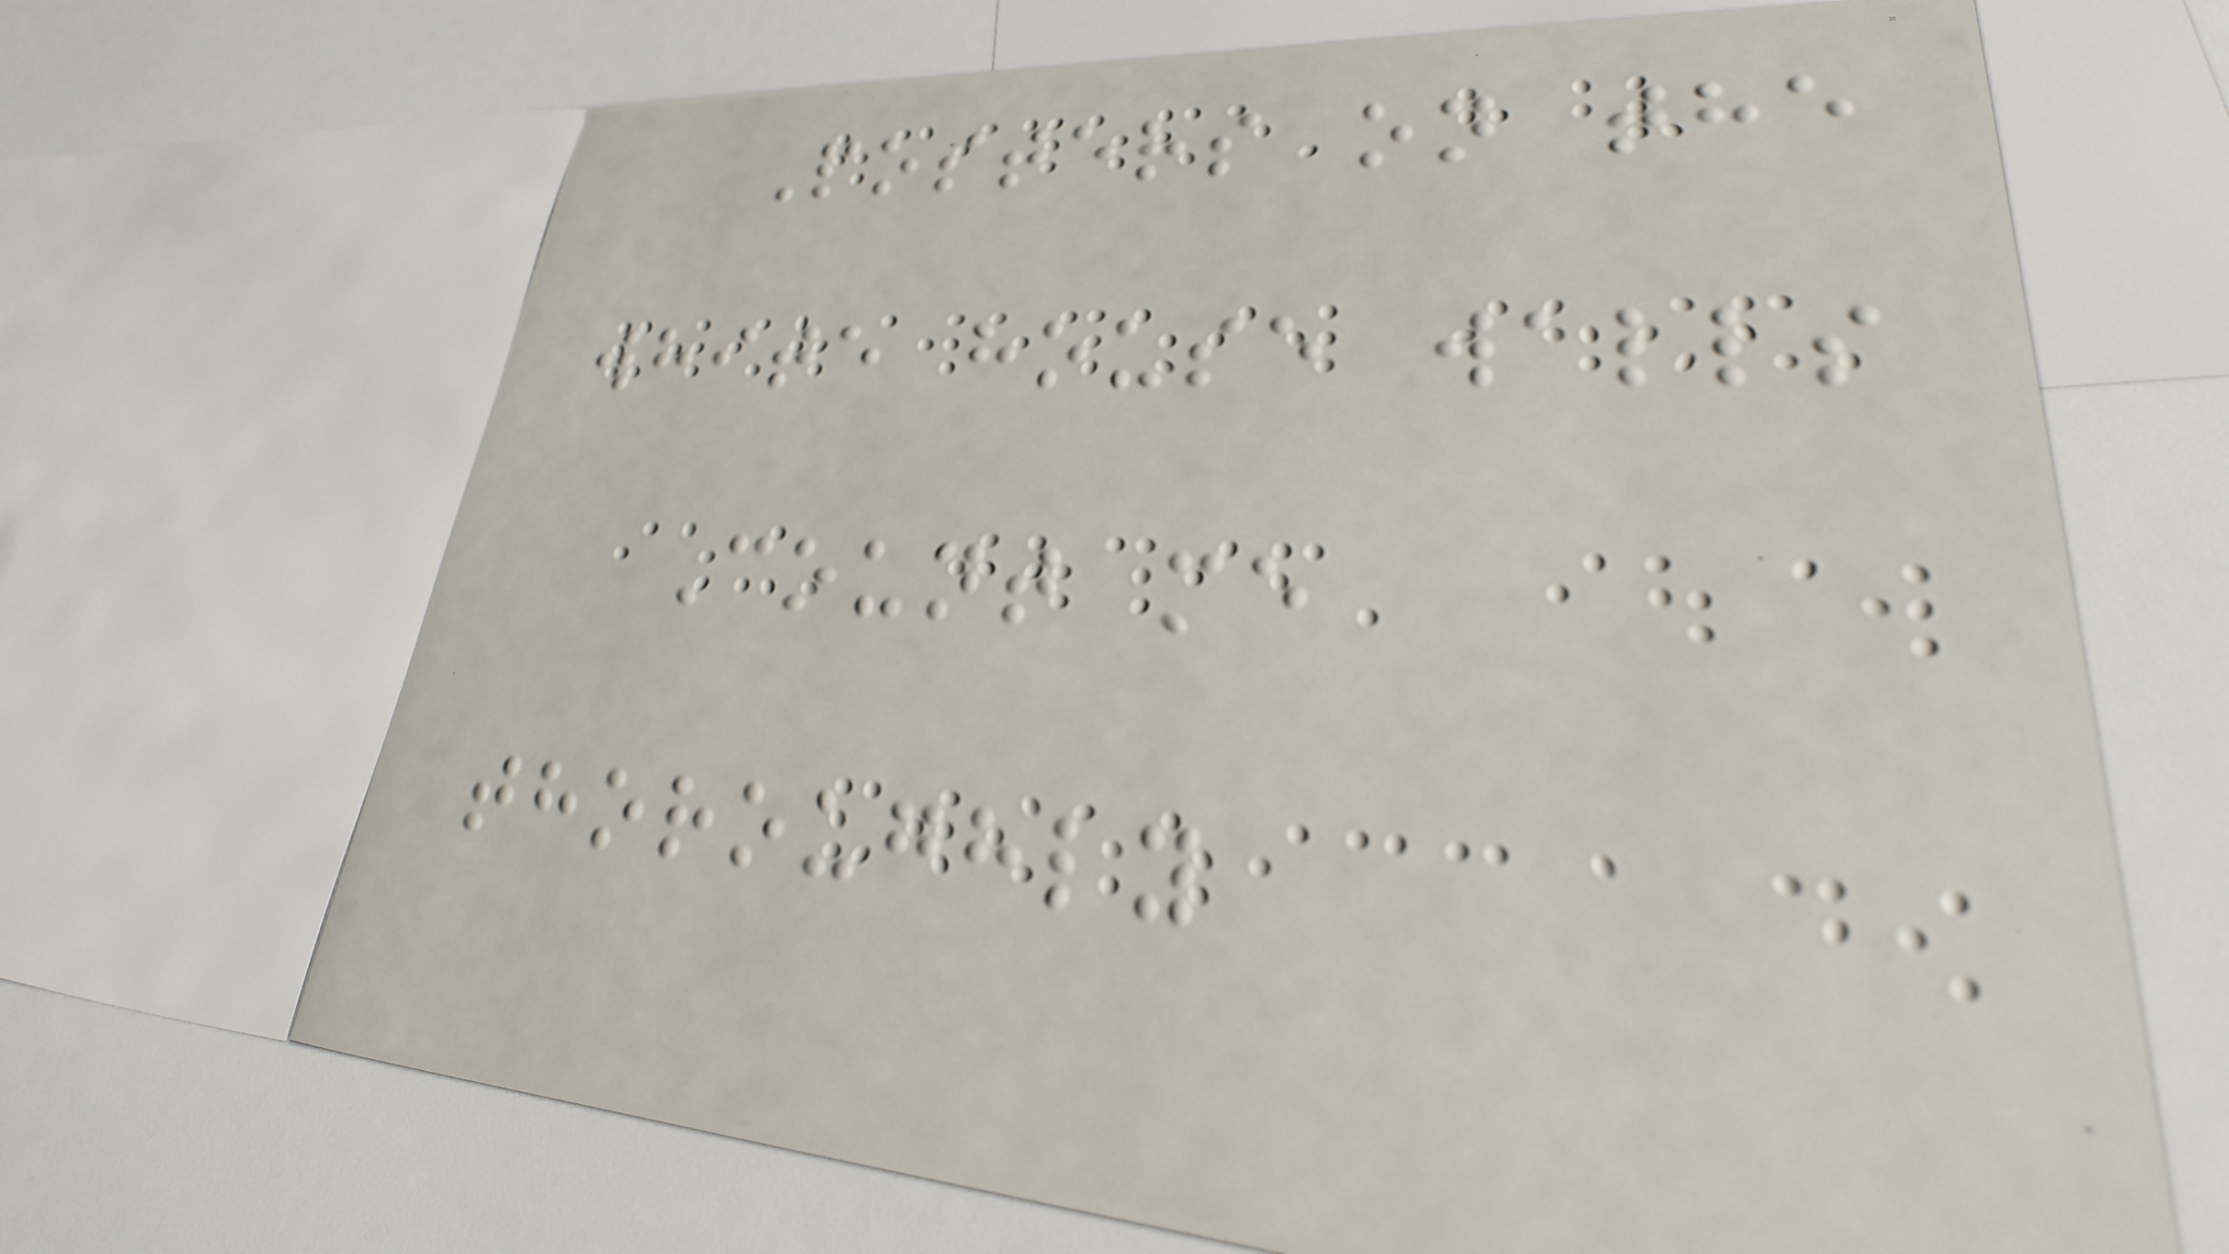Posters on the
white house walls
Count me
thoroughly
